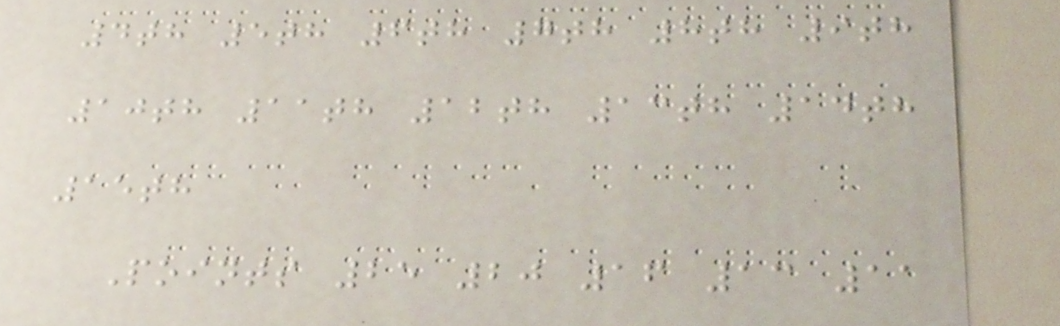4th 5th 6th 7th 8th 9th
10th 11th 12th 13th 14th
15th
Points 25 20 16 13 11
